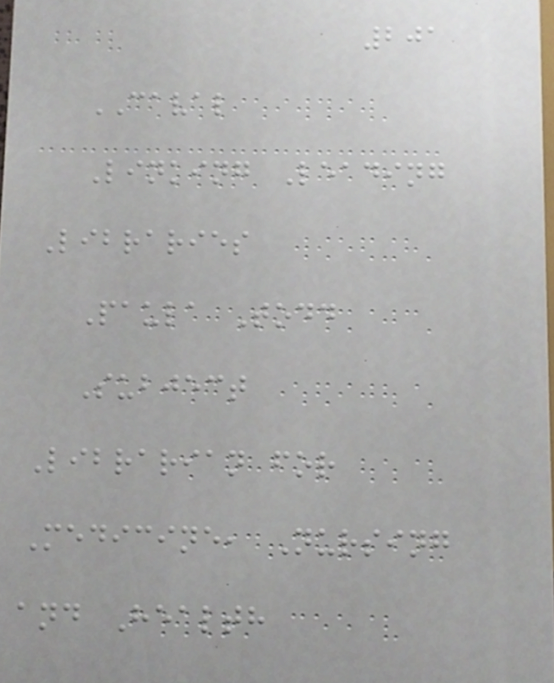201
CAVAL
Linking Leading
Libraries
Paula Todd
Subject
Librarian for
Medicine, Nursing
and Health
